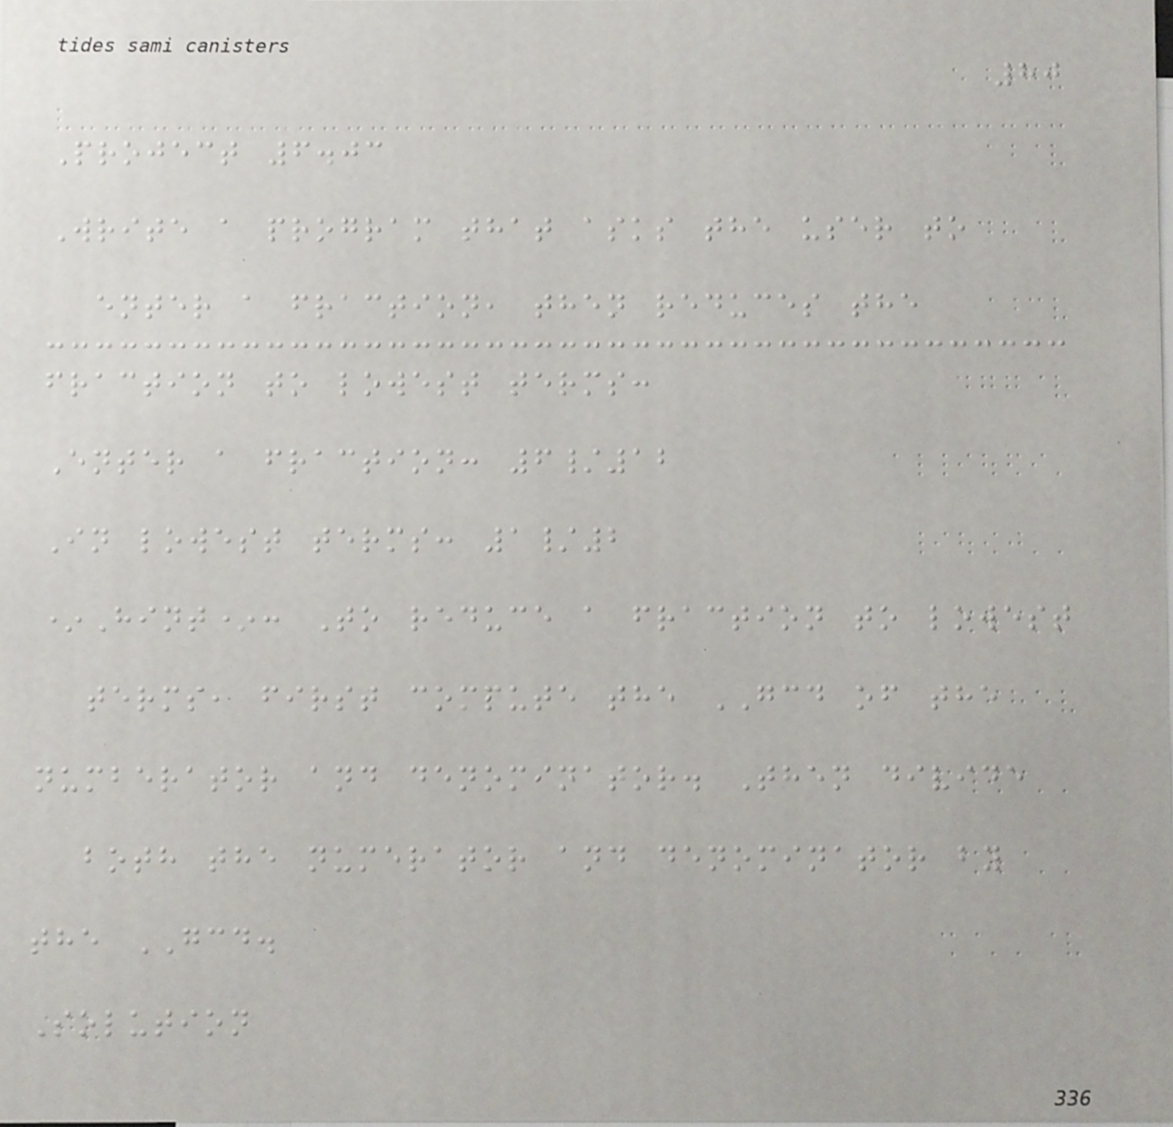80
Project 6.03
Write a program that asks the user to
enter a fraction, then reduces the
fraction to lowest terms:
Enter a fraction: 6/12
In lowest terms: 1/2
*Hint*: To reduce a fraction to lowest
terms, first compute the GCD of the
numberator and denominator. Then divide
both the numerator and denominator by
the GCD.
Solution
